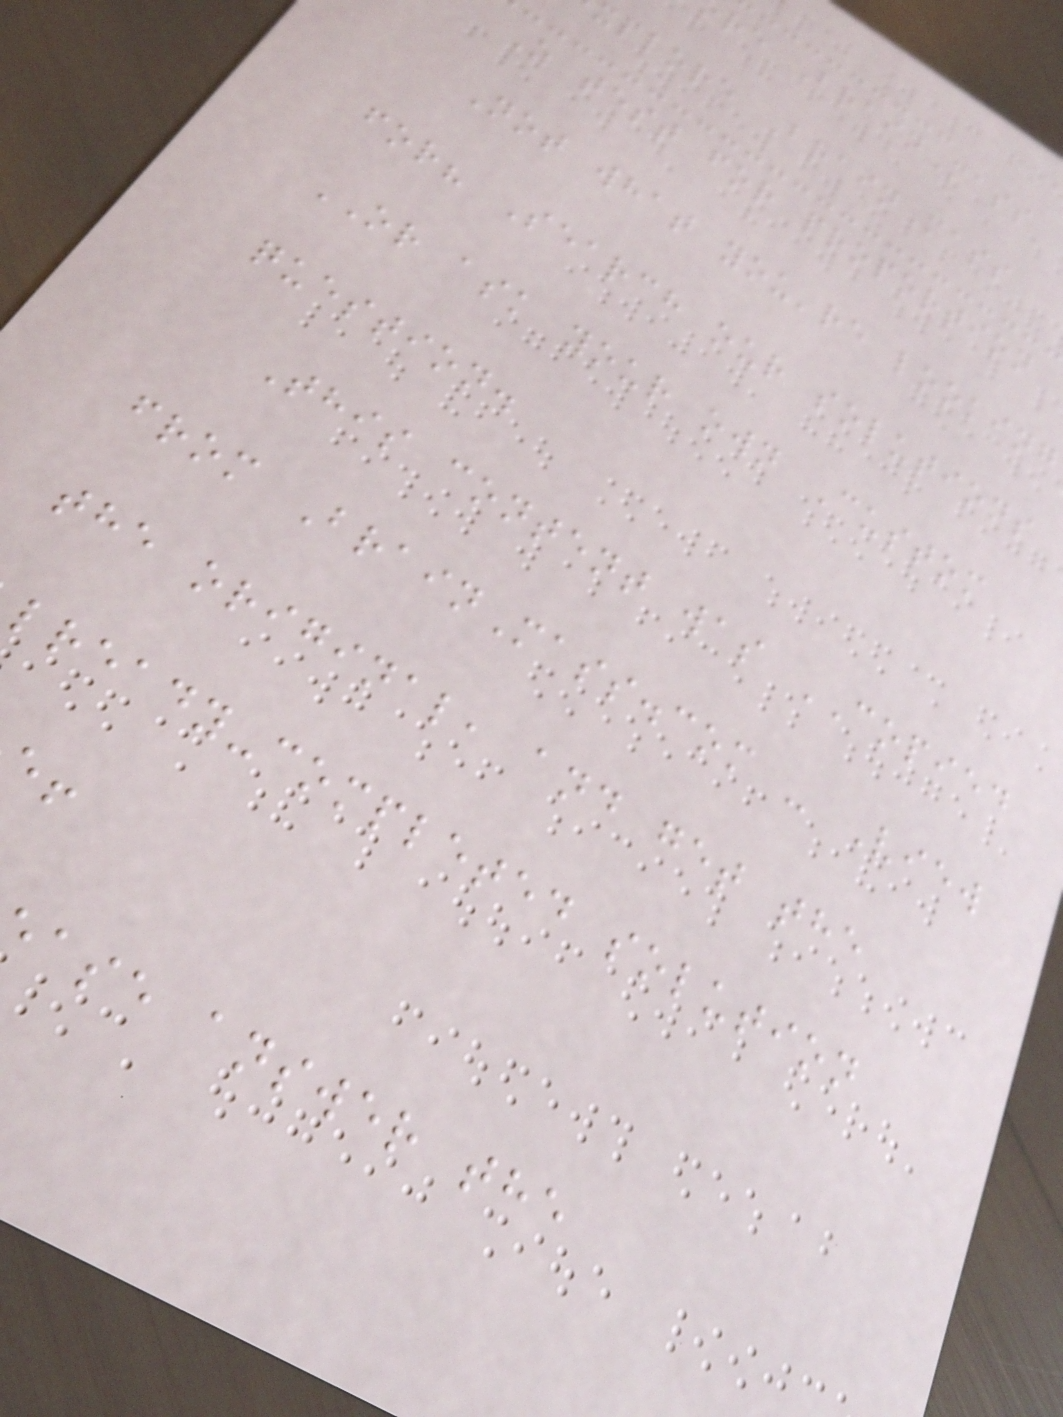re BrainMass
xplore BrainMass
Z test for proportion
Not what you're looking
for? Search our solutions
OR ask your own Custom
question.
This content was COPIED
from BrainMass.com - View
the original, and get the
lready-completed solution
ase answer the
